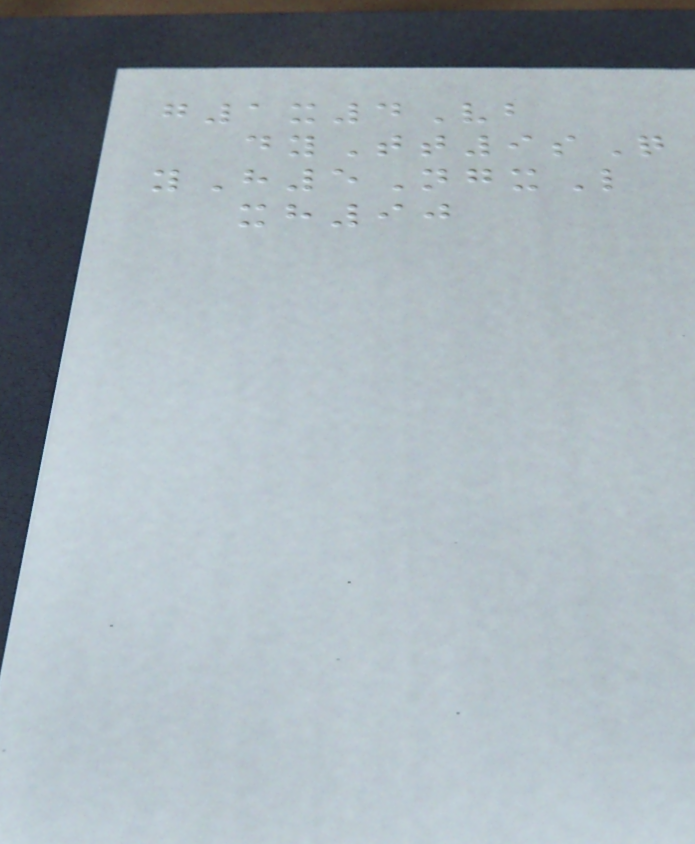g1x4Vb
dyTt9sQ
yH5NgxL
xh90
